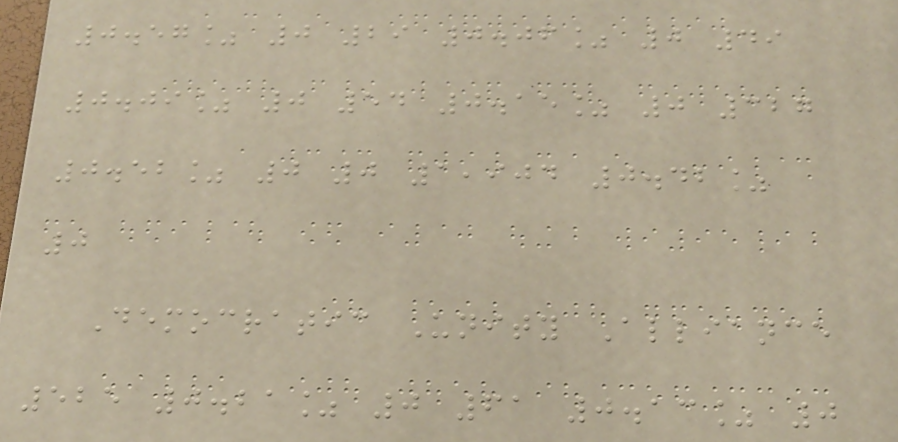0.57% 0 29 0.06% 0 49
0.09% 0 54 0.15% 0 327
0.52% 0 0 1,904 0.42%
0
Democratic Unity Alliance
525 0.21% 0 61 0.13% 0
